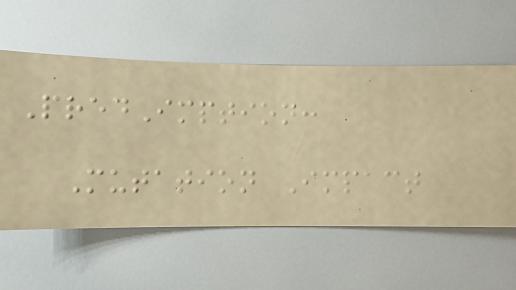PredImption:
Mutation Impact
